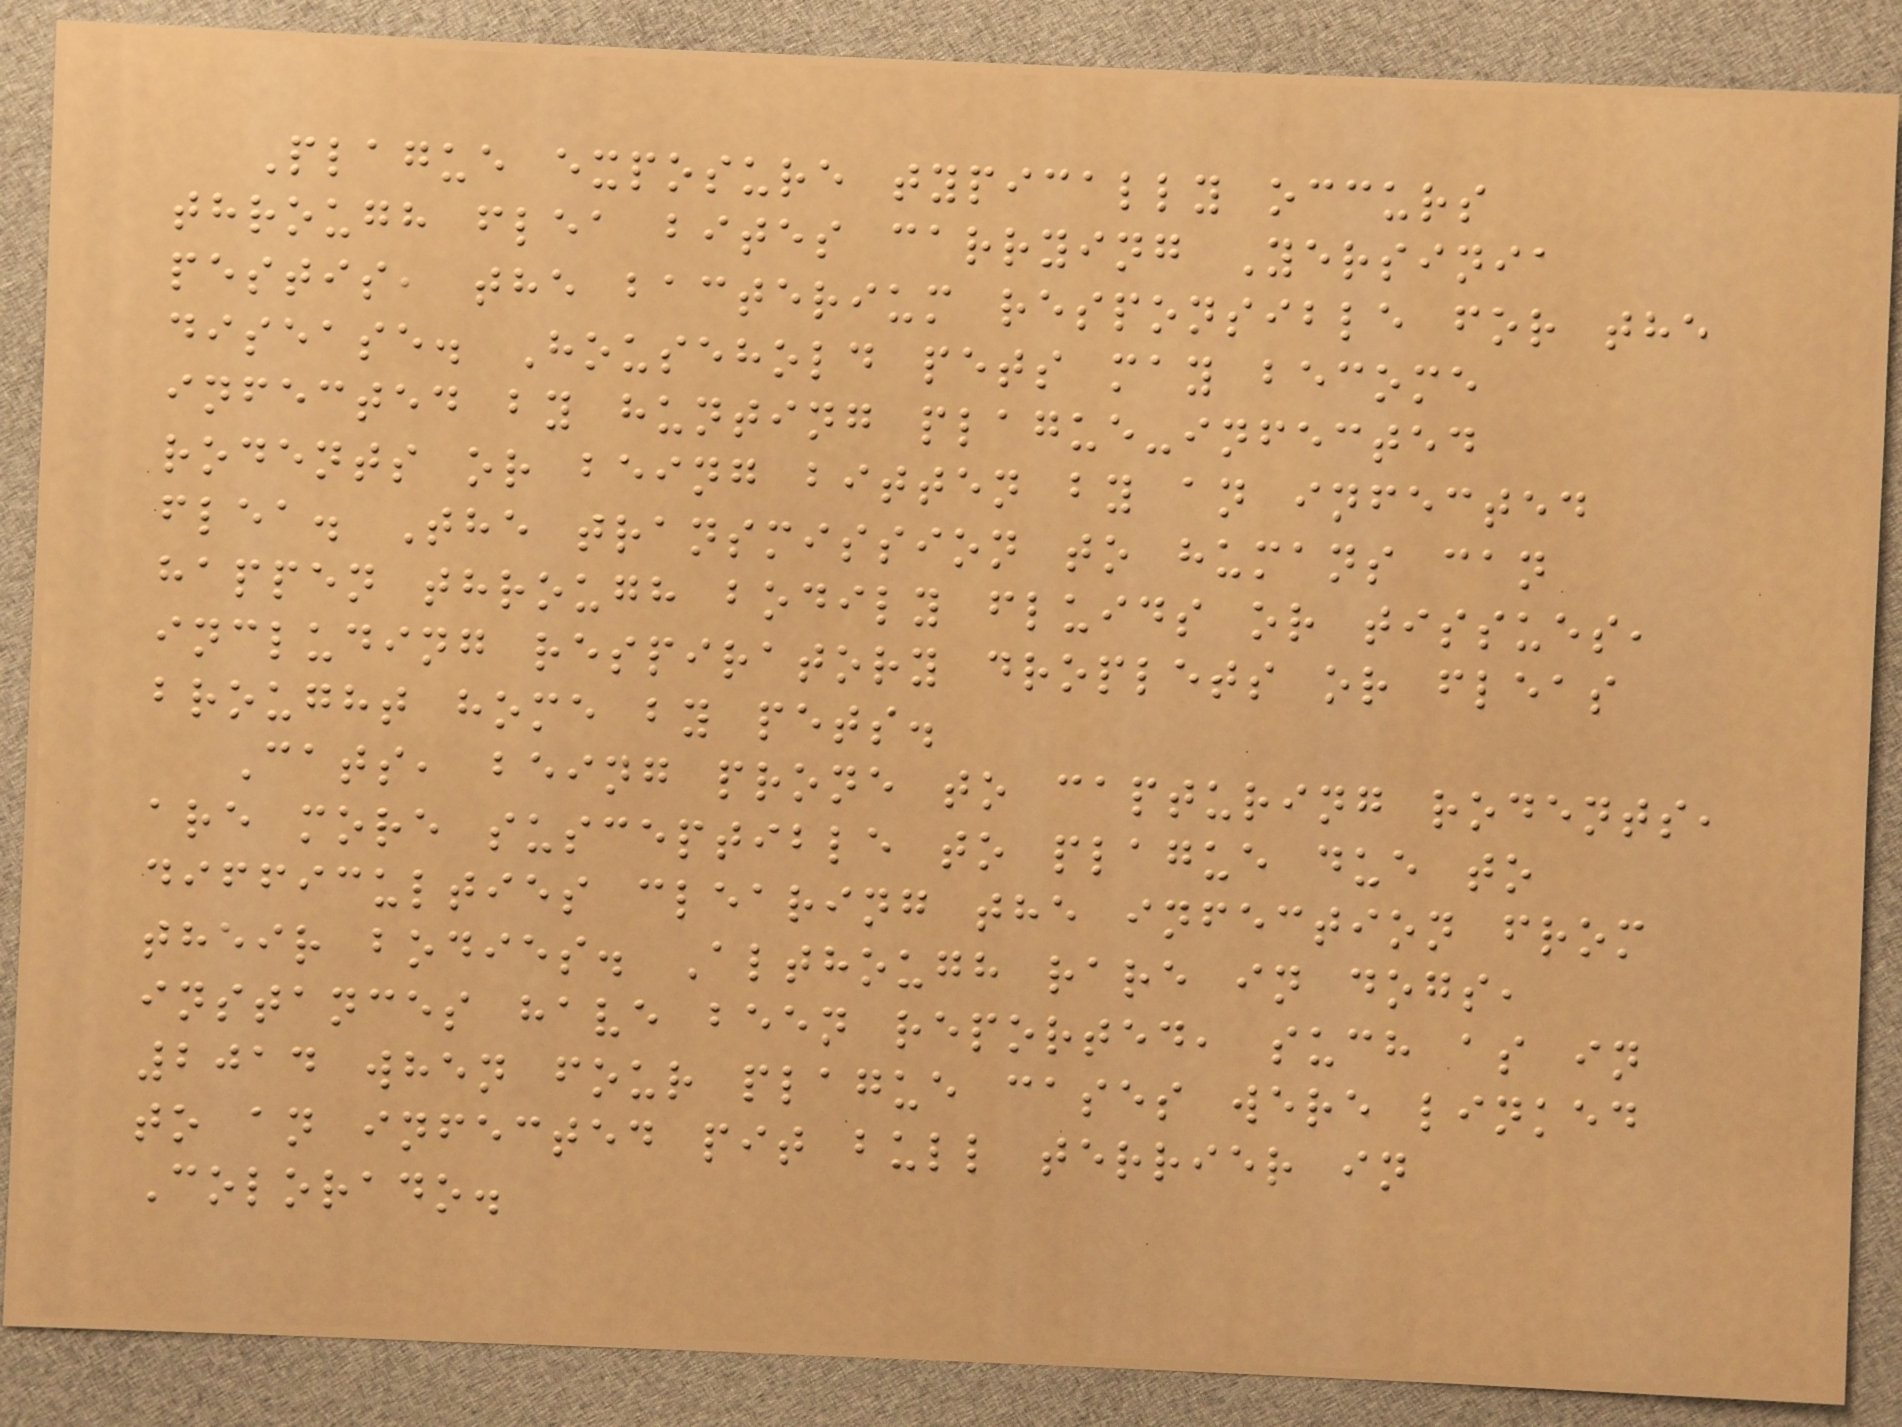Plague exposure typically occurs
through flea bites carrying Yersinia
pestis, the bacterium responsible for the
disease. Household pets may become
infected by hunting plague-infected
rodents or being bitten by an infected
flea. The transmission to humans can
happen through bodily fluids or tissues,
including respiratory droplets or fleas
brought home by pets.
Cats, being prone to capturing rodents,
are more susceptible to plague due to
difficulties clearing the infection from
their bodies. Although rare in dogs,
instances have been reported, such as in
2014 when four plague cases were linked
to an infected pit bull terrier in
Colorado.
